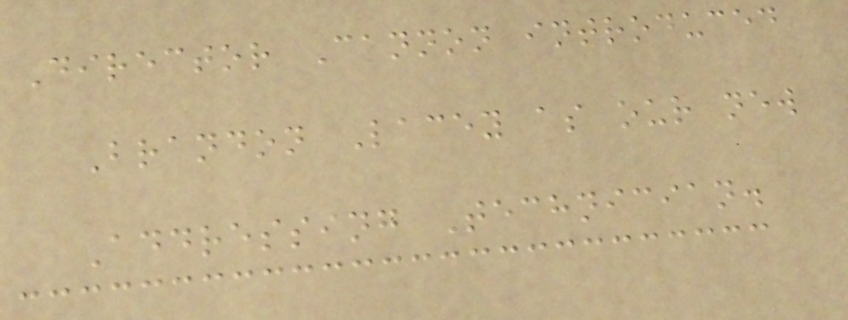Director Cannon introduced
Brandon Lacey as our new
Addressing Technician.
